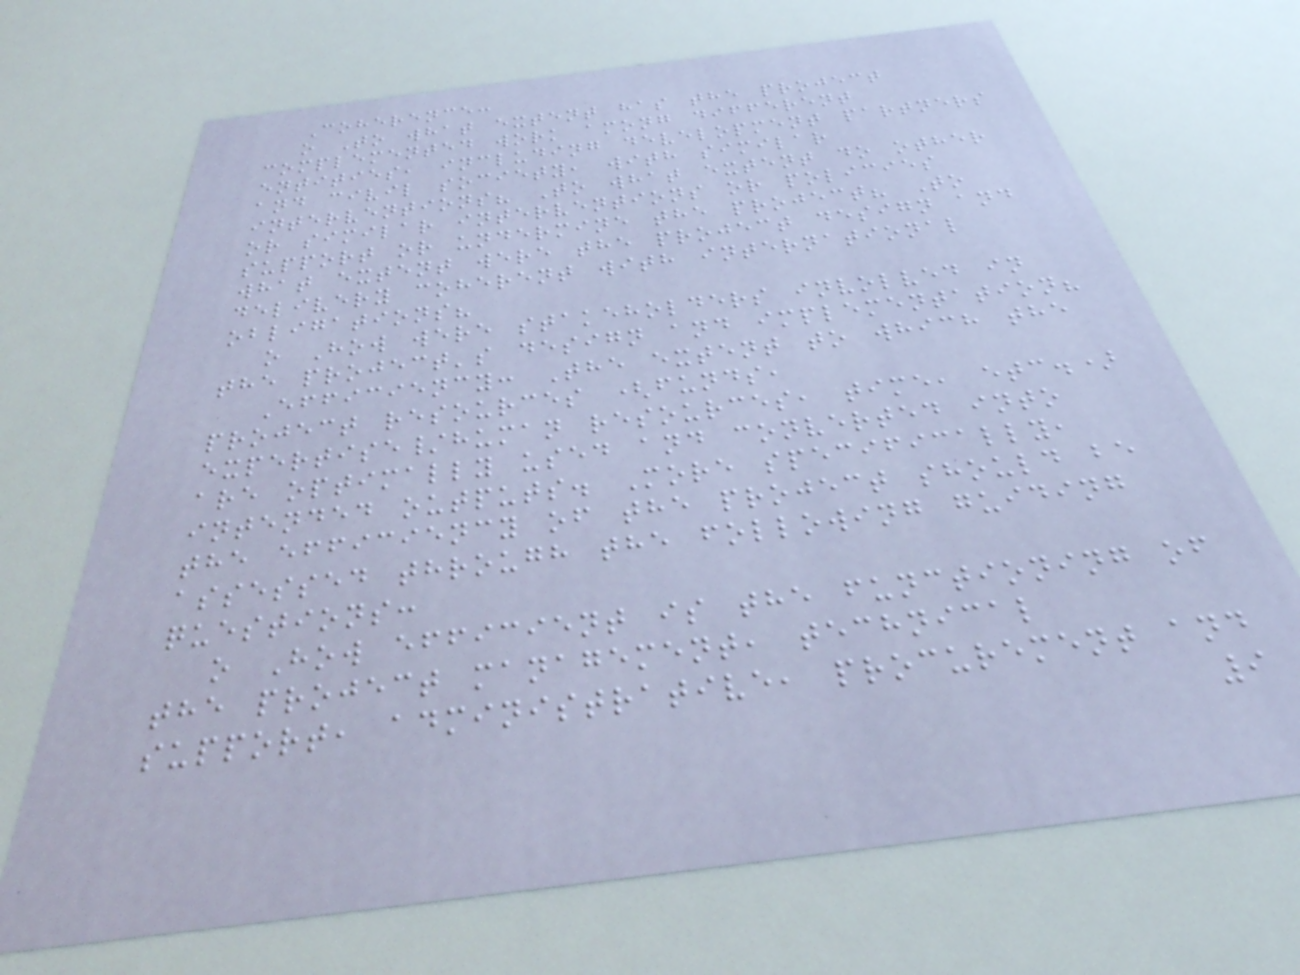Coherence:
o To what extent has the project
complemented work among different
entities, including development partners
and civil society, with similar
interventions? To what extent do other
or similar interventions or policies
support or undermine the project? To
what extent were the project design and
delivery coherent with international
obligations?
o How were stakeholders involved in
the project's design and implementation?
Efficiency: The extent to which the
project resources (funds,
expertise/human resources, time, etc.)
are optimally used and converted into
intended outputs. More specifically,
the efficiency of the project should be
assessed through the following guiding
questions:
o How efficient is the functioning of
the project management, technical
support, administrative, procurement and
9
